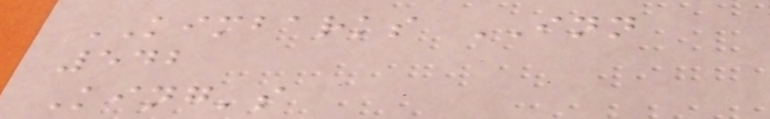KIMBARKS INN
542
King's
